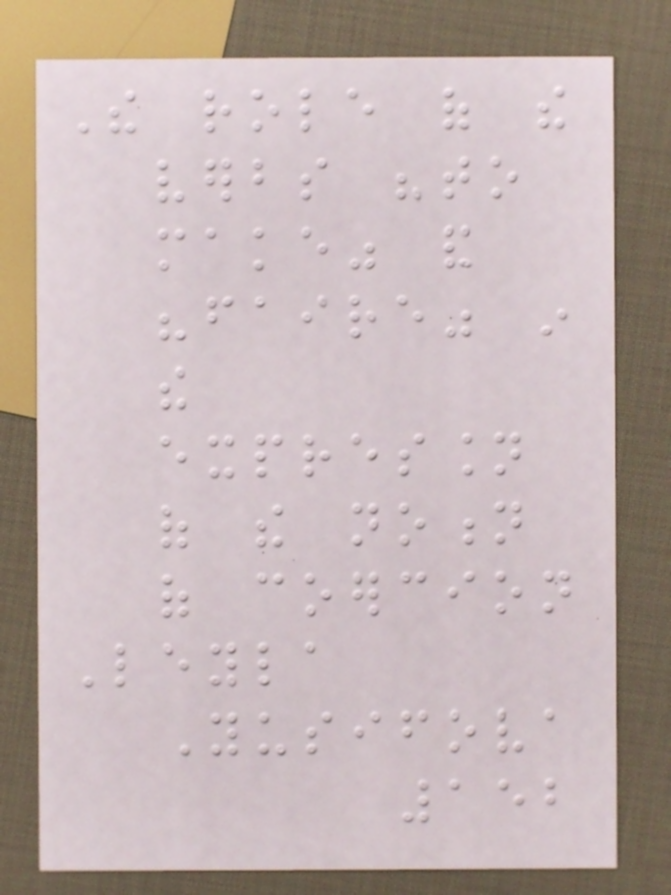The role of the
verbs "to
make" and
"faire" in
the
expression
of the notion
of coercion
Leyla
Yusifova
152
